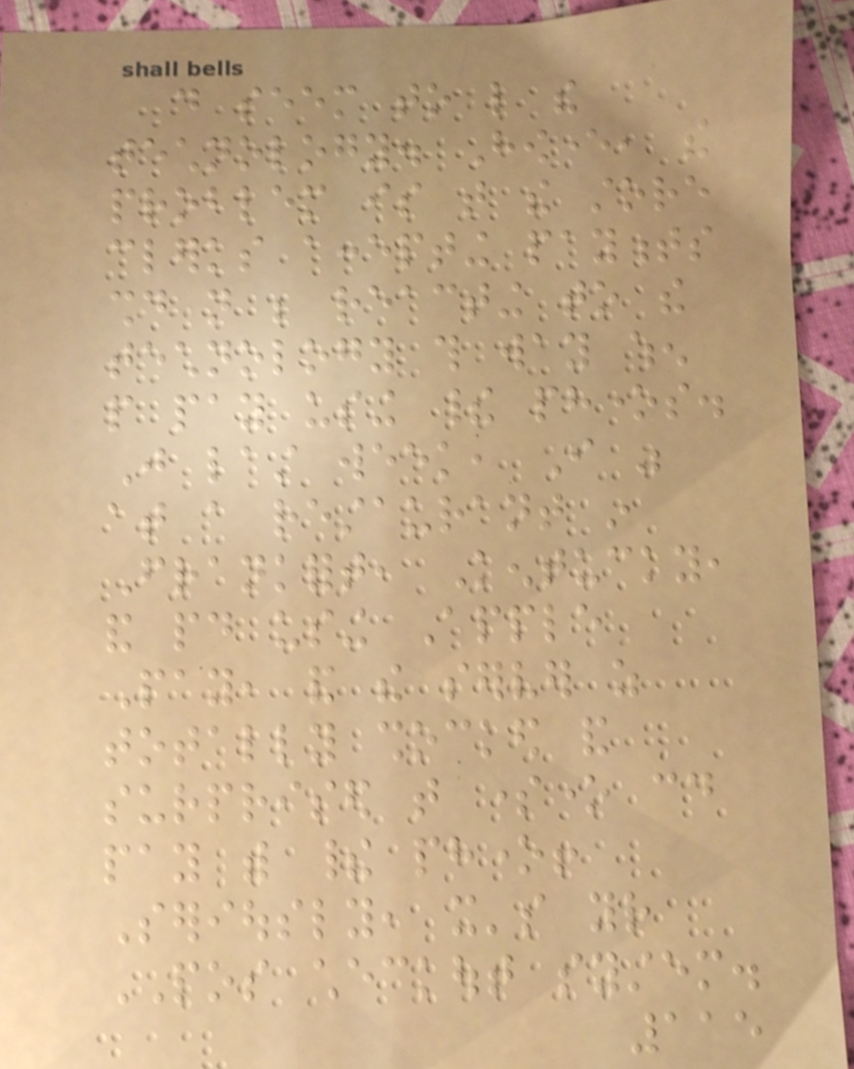do seem to like the
technology. However, the
problem is that the store
clerks accepting payments
should not be reacting to the
technology this way when
people pay using their phones.
Just last week, I was
at a restaurant in
Frankfort, Kentucky,
and paid using Apple
Pay, and the server as
totally shocked and
surprised that someone could
pay with their phone!
Seriously, it's your
POS checkout system.
115
